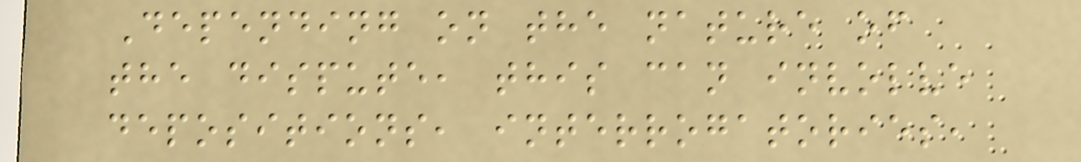Depending on the nature of
the dispute, this can involve
depositions, interrogatories,
